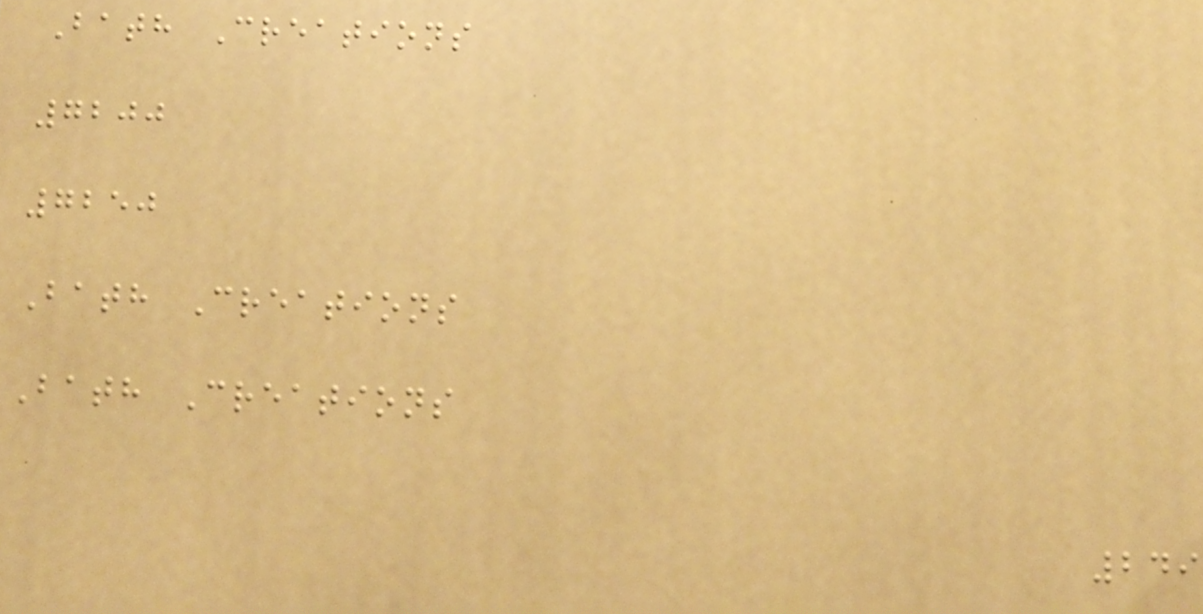Bath Creations
7200
7250
Bath Creations
Bath Creations
249
